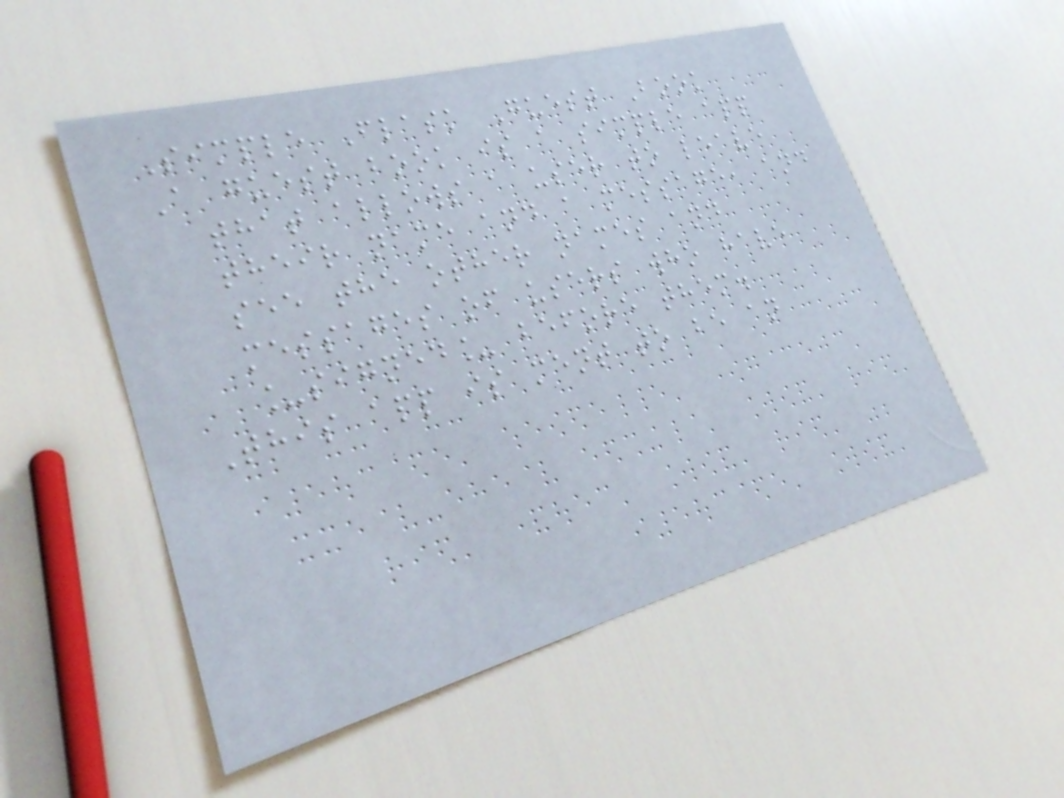Simple Flask Guest Book
A guest book is a simple app
that allows a user to leave
their name and a message, and
see the other names and
messages of users who have
_signed_ before them.
This app is ment to be an
